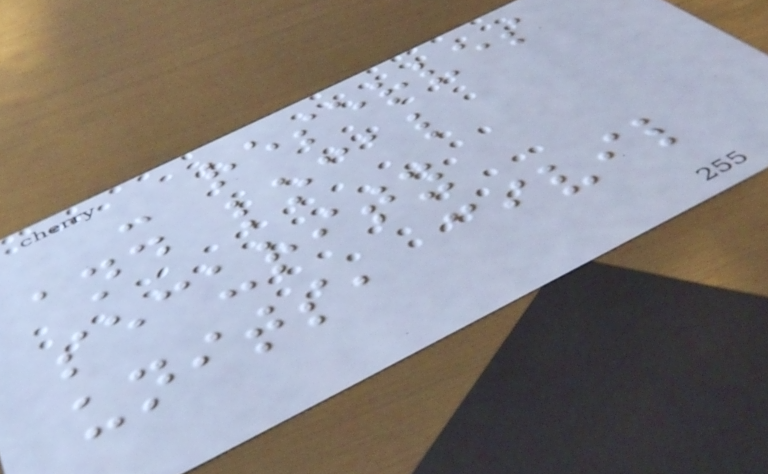- reserves
and local
security
units, civil
